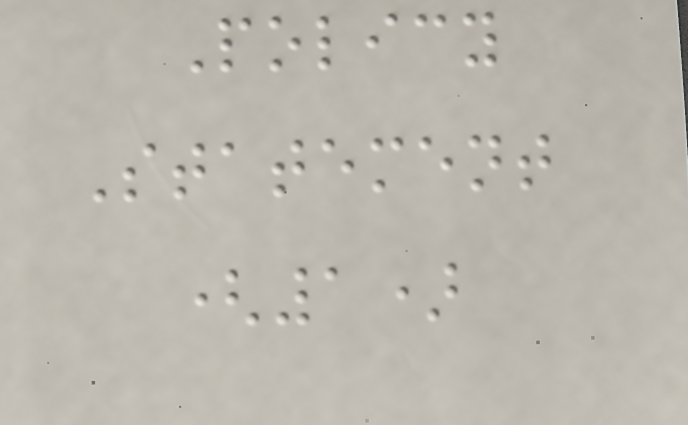Policy
Statement
(1)
